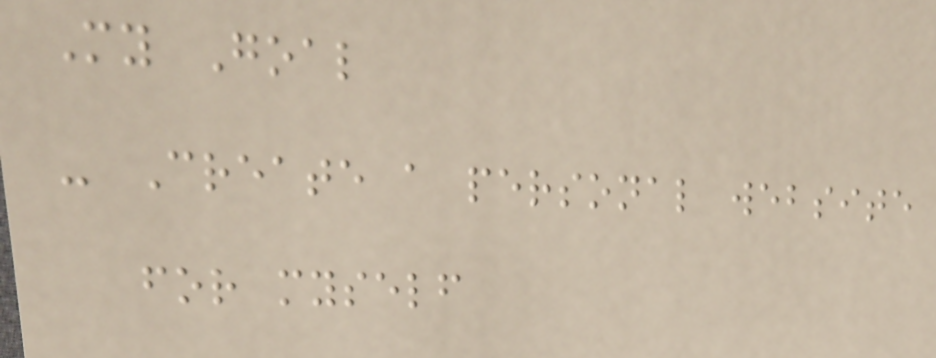My Goal
- Create a personal website
for myself
